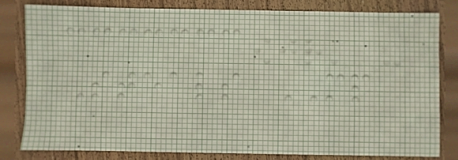Steals MP
